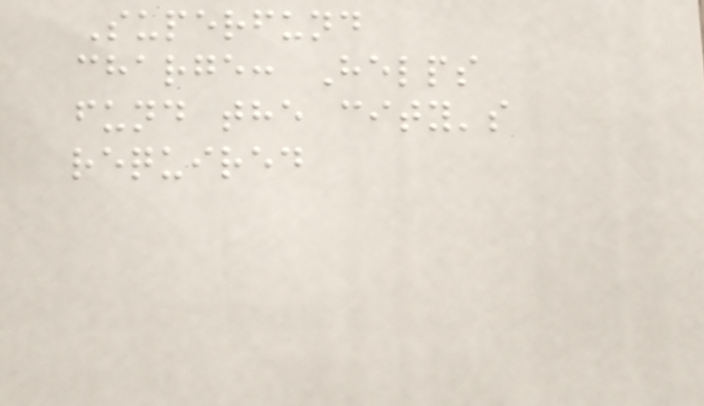Superfund
charge: Helps
fund the city's
required
